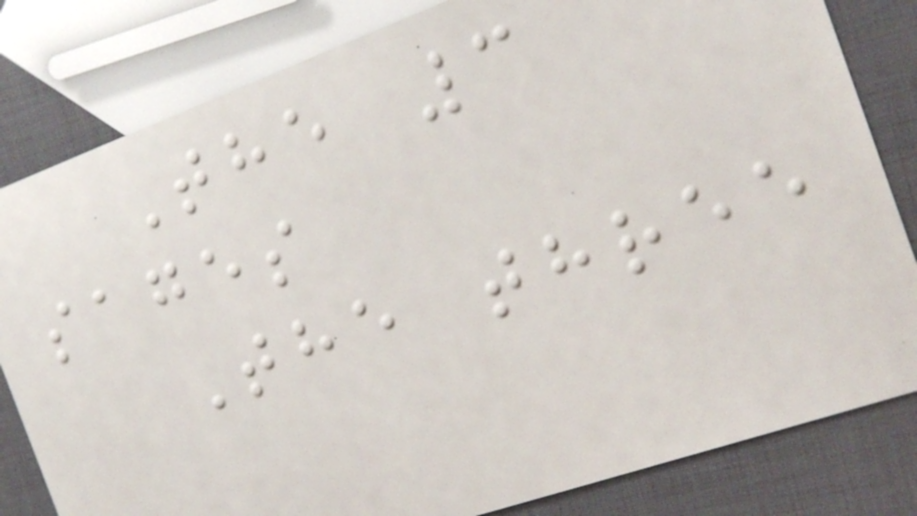The 3
sages
The three
